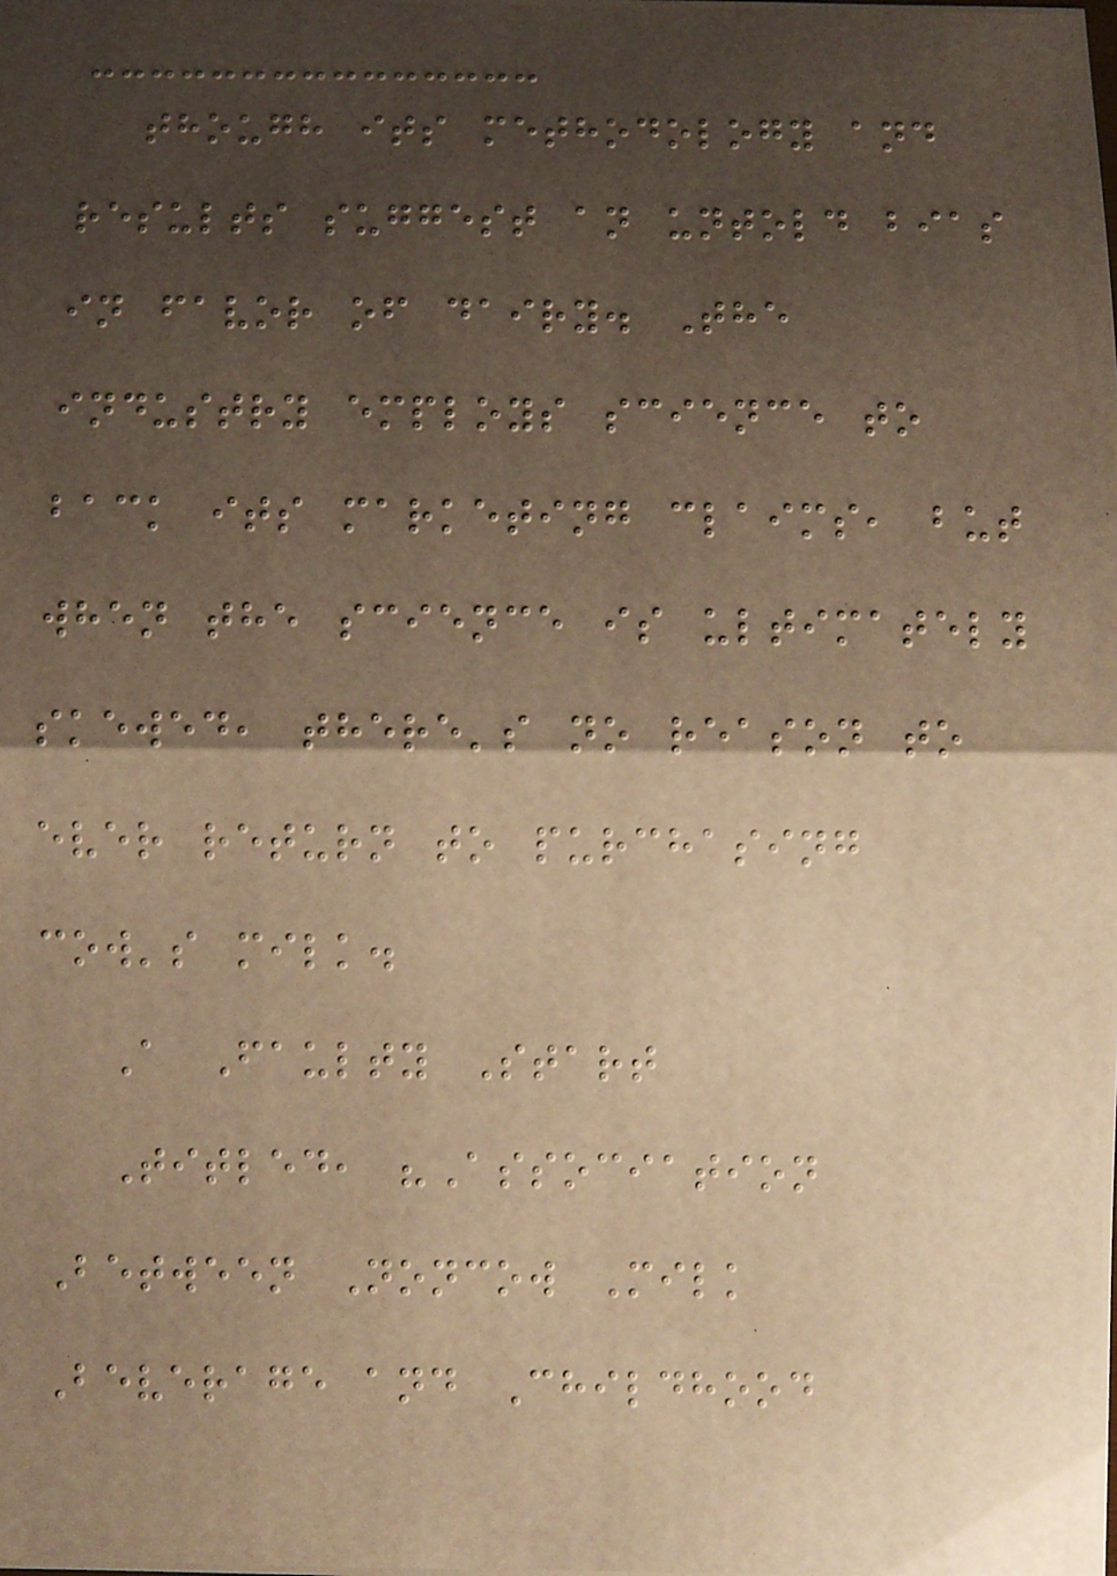though its methodology and
results suggest an untold bias
in favor of dairy. The
industry employs science to
back its marketing claims, but
when the science is ultimately
skewed, there's no reason to
ever return to purchasing
cow's milk.
A Faulty Start
Titled, "Association
Between Noncow Milk
Beverage and Childhood
